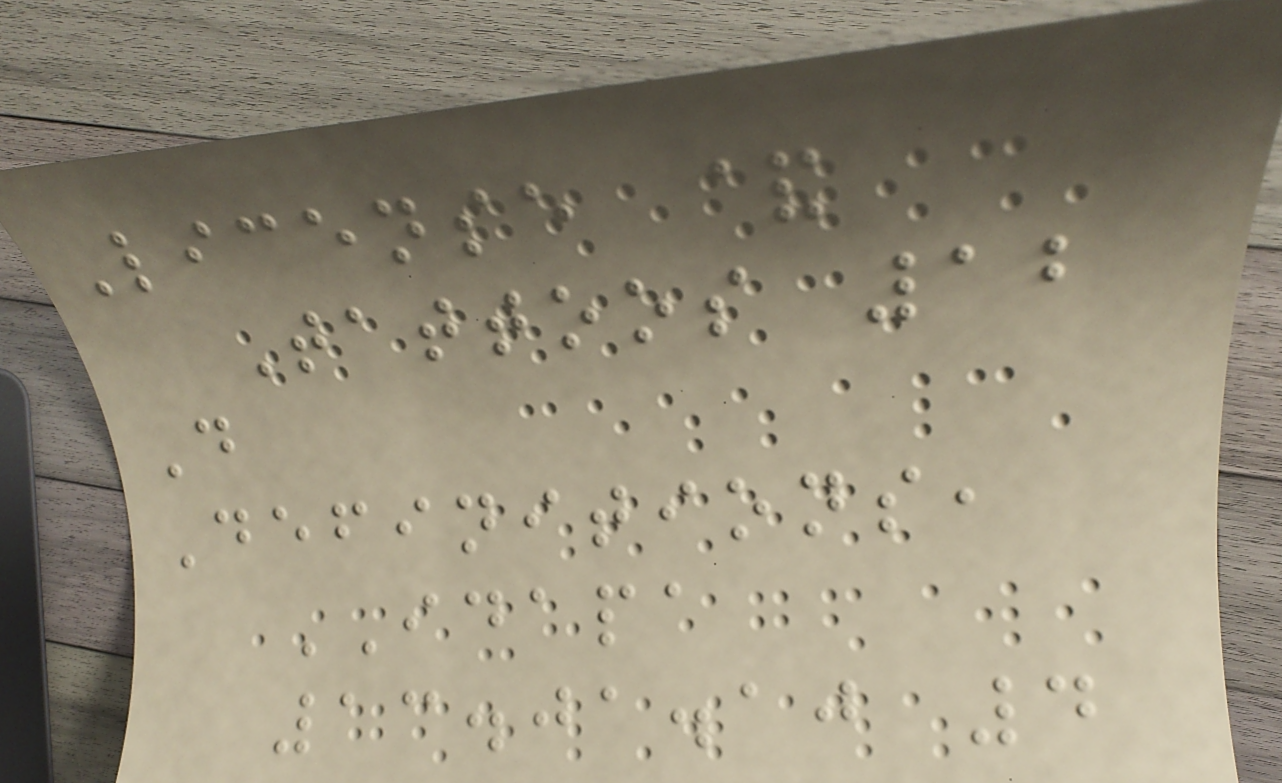License &
Tattoos 12
D
Definitions,
IDAPA
13.01.10 4
